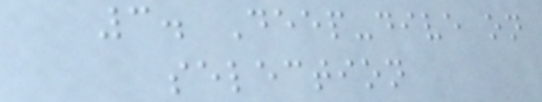3. Deep-dive on
selection
